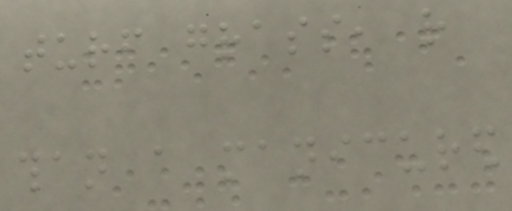turf grass, rather
than a manicured
